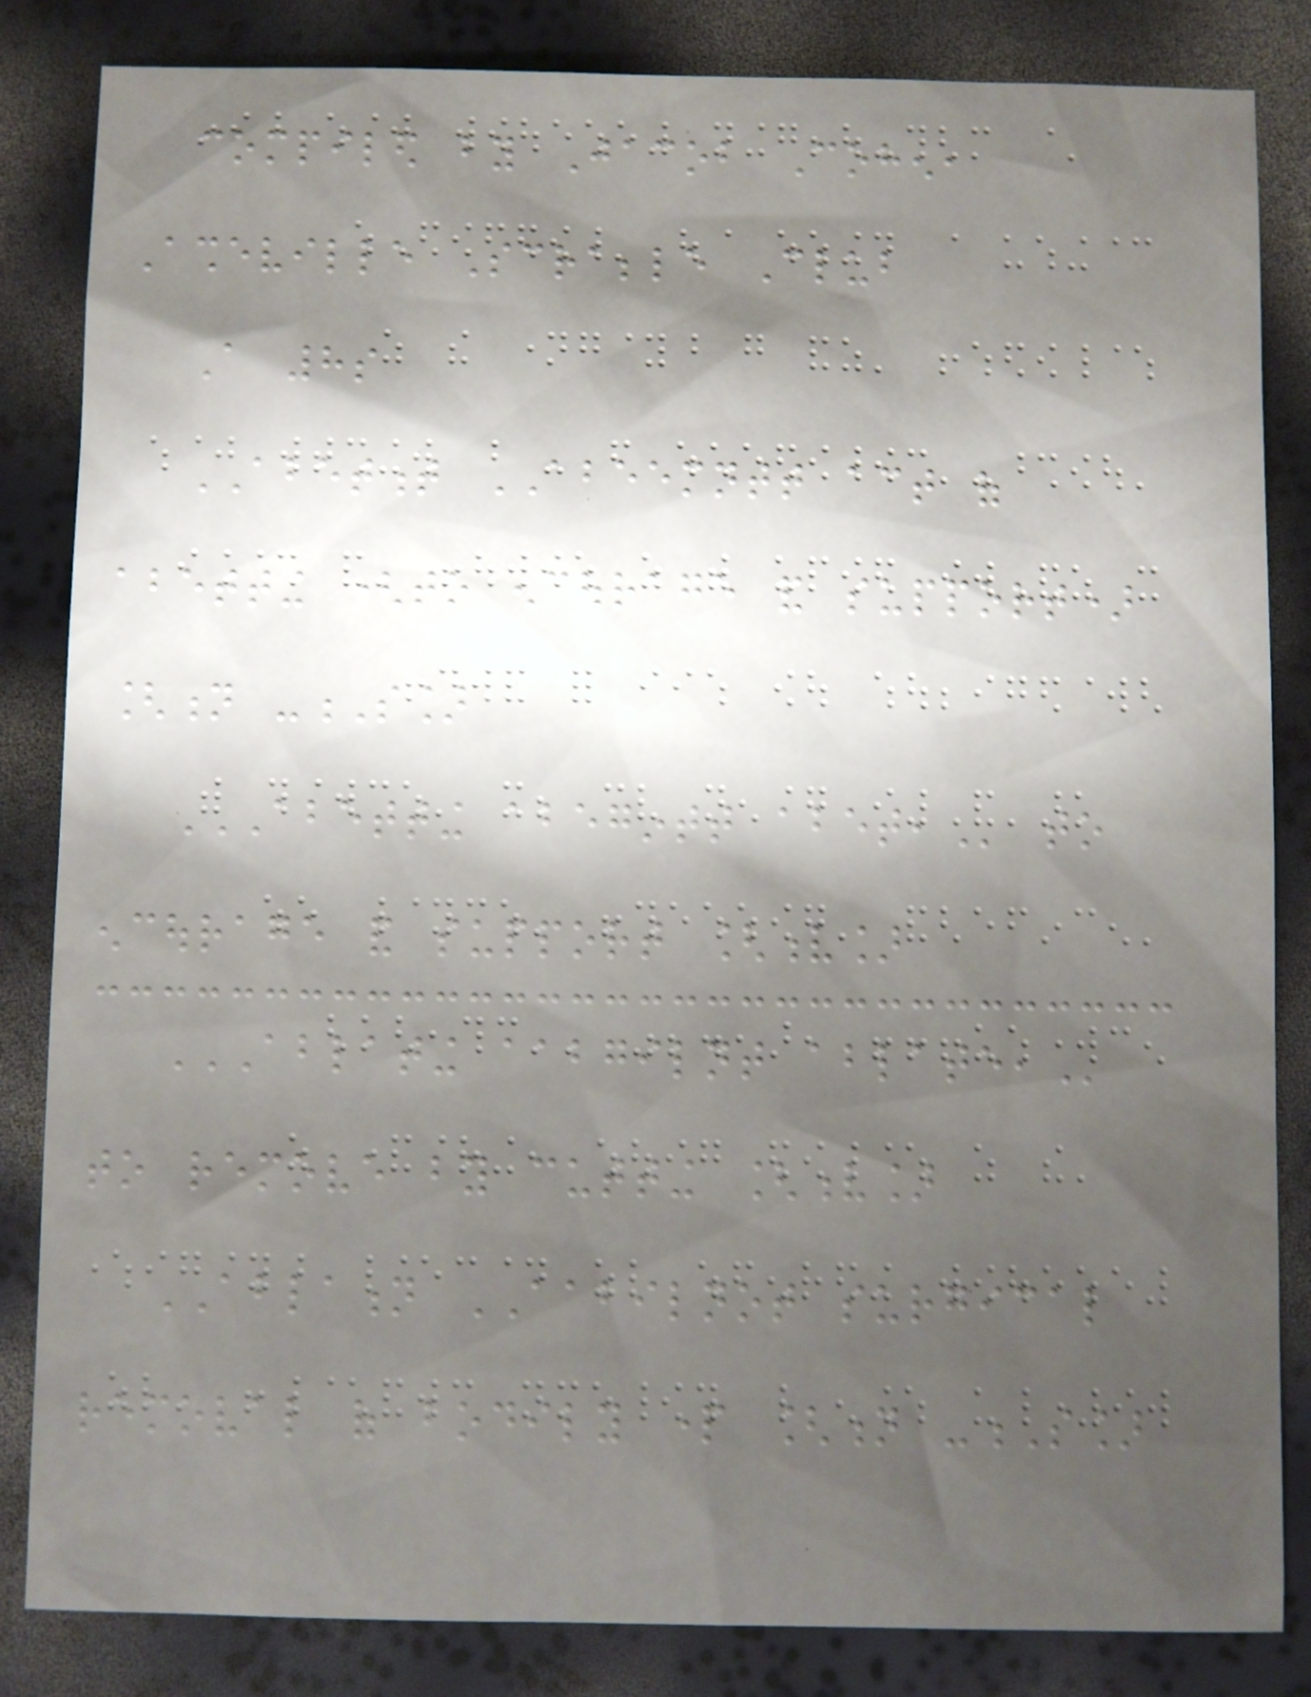compiled by Jacob Cohen,
Asheville Scrabble Club
A 8s
ABETMENT ABEEMNTT act of
abetting (to encourage and support)
[n -S]
ABETTING ABEGINTT ABET, to
encourage and support [v]
ABLATING AABGILNT ABLATE,
to remove by cutting [v]
ABLATION AABILNOT surgical
removal of bodily part [n -S]
